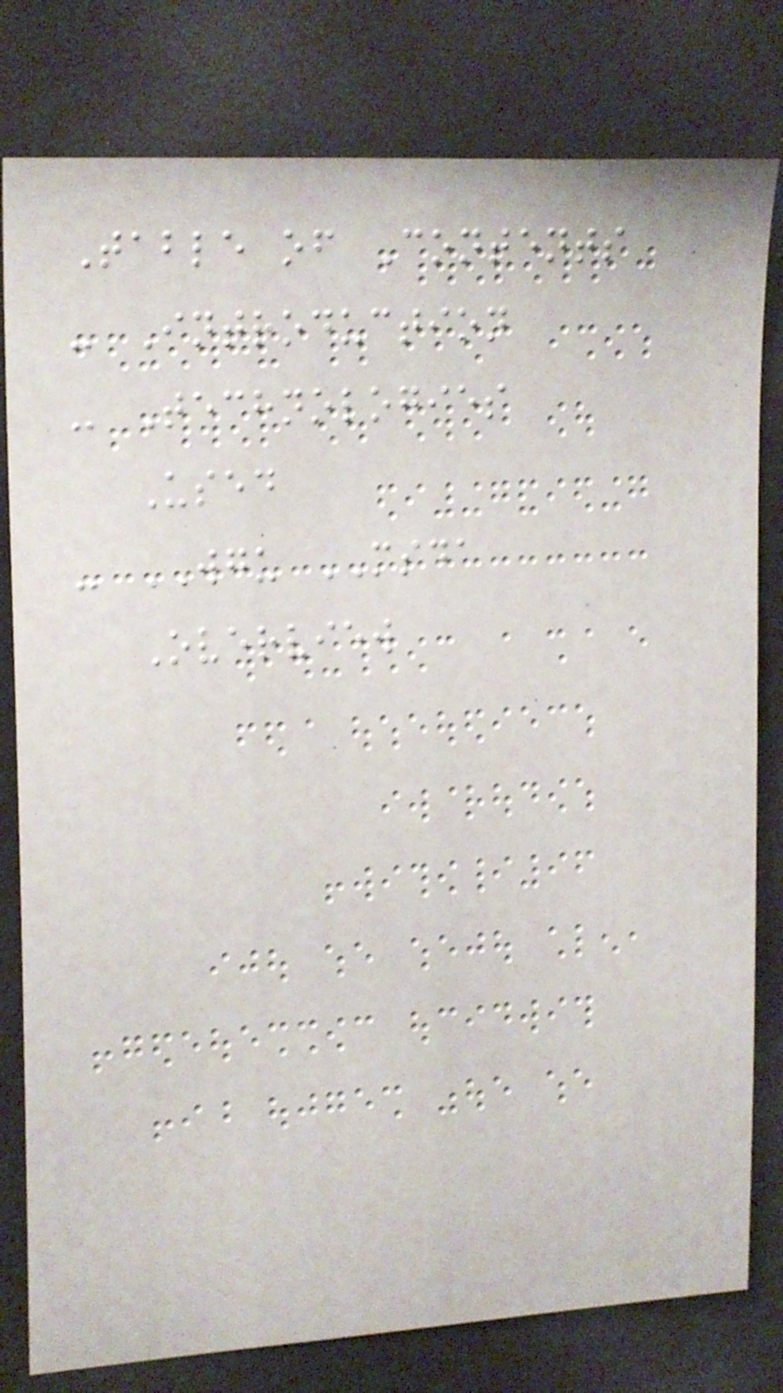Table of Contents
- Introduction
- Technologies
Used
- WGU MSDA
Overview
